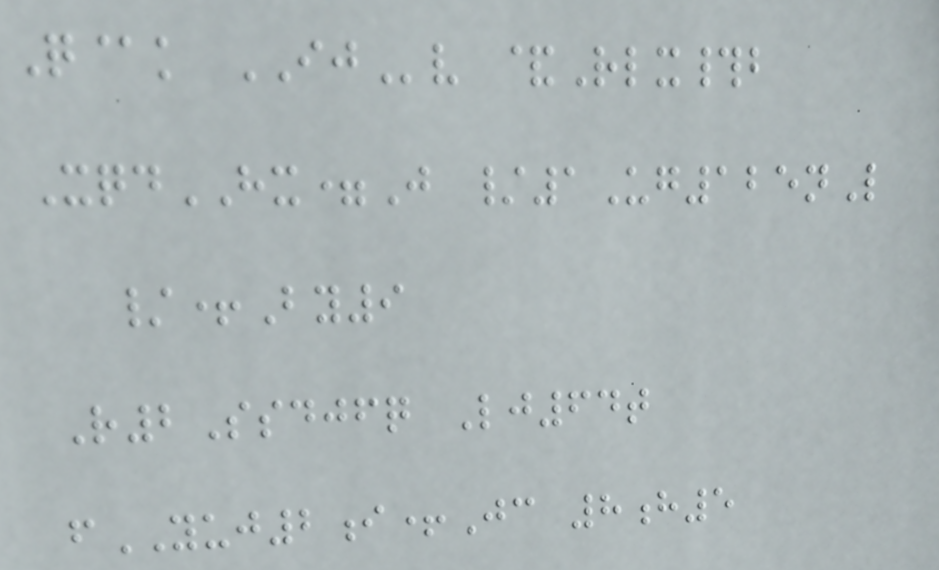Q@k IJv &Rlx#b
XqdHX=J /1Ug125nL
/+By9
R2Ssdjfq Lj64t
fYUJ2i+Jc 8h5
